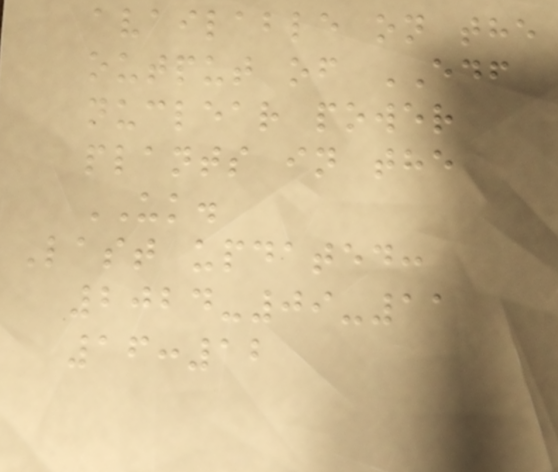available on the
output of EDF
nuclear power
plants in the
UK.
Last updated:
2024-09-11
16:12
